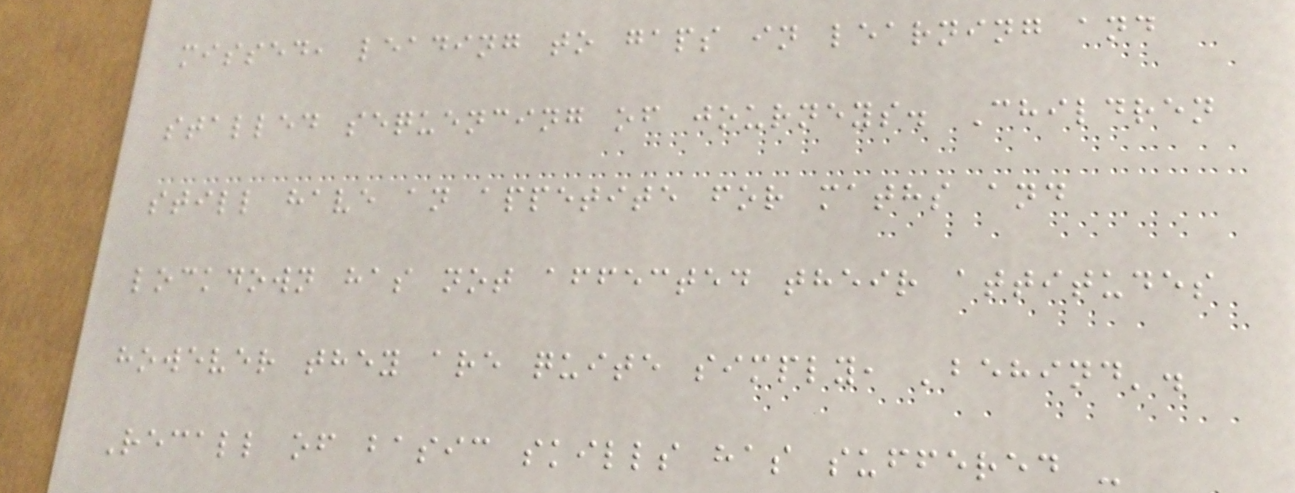missed, leading to gaps in learning and
stalled sequencing of journeys. Children
still have an appetite for maths and
lockdown has not affected their attitudes
however they are quite simply, 'behind'.
Recall of basic skills has suffered -
